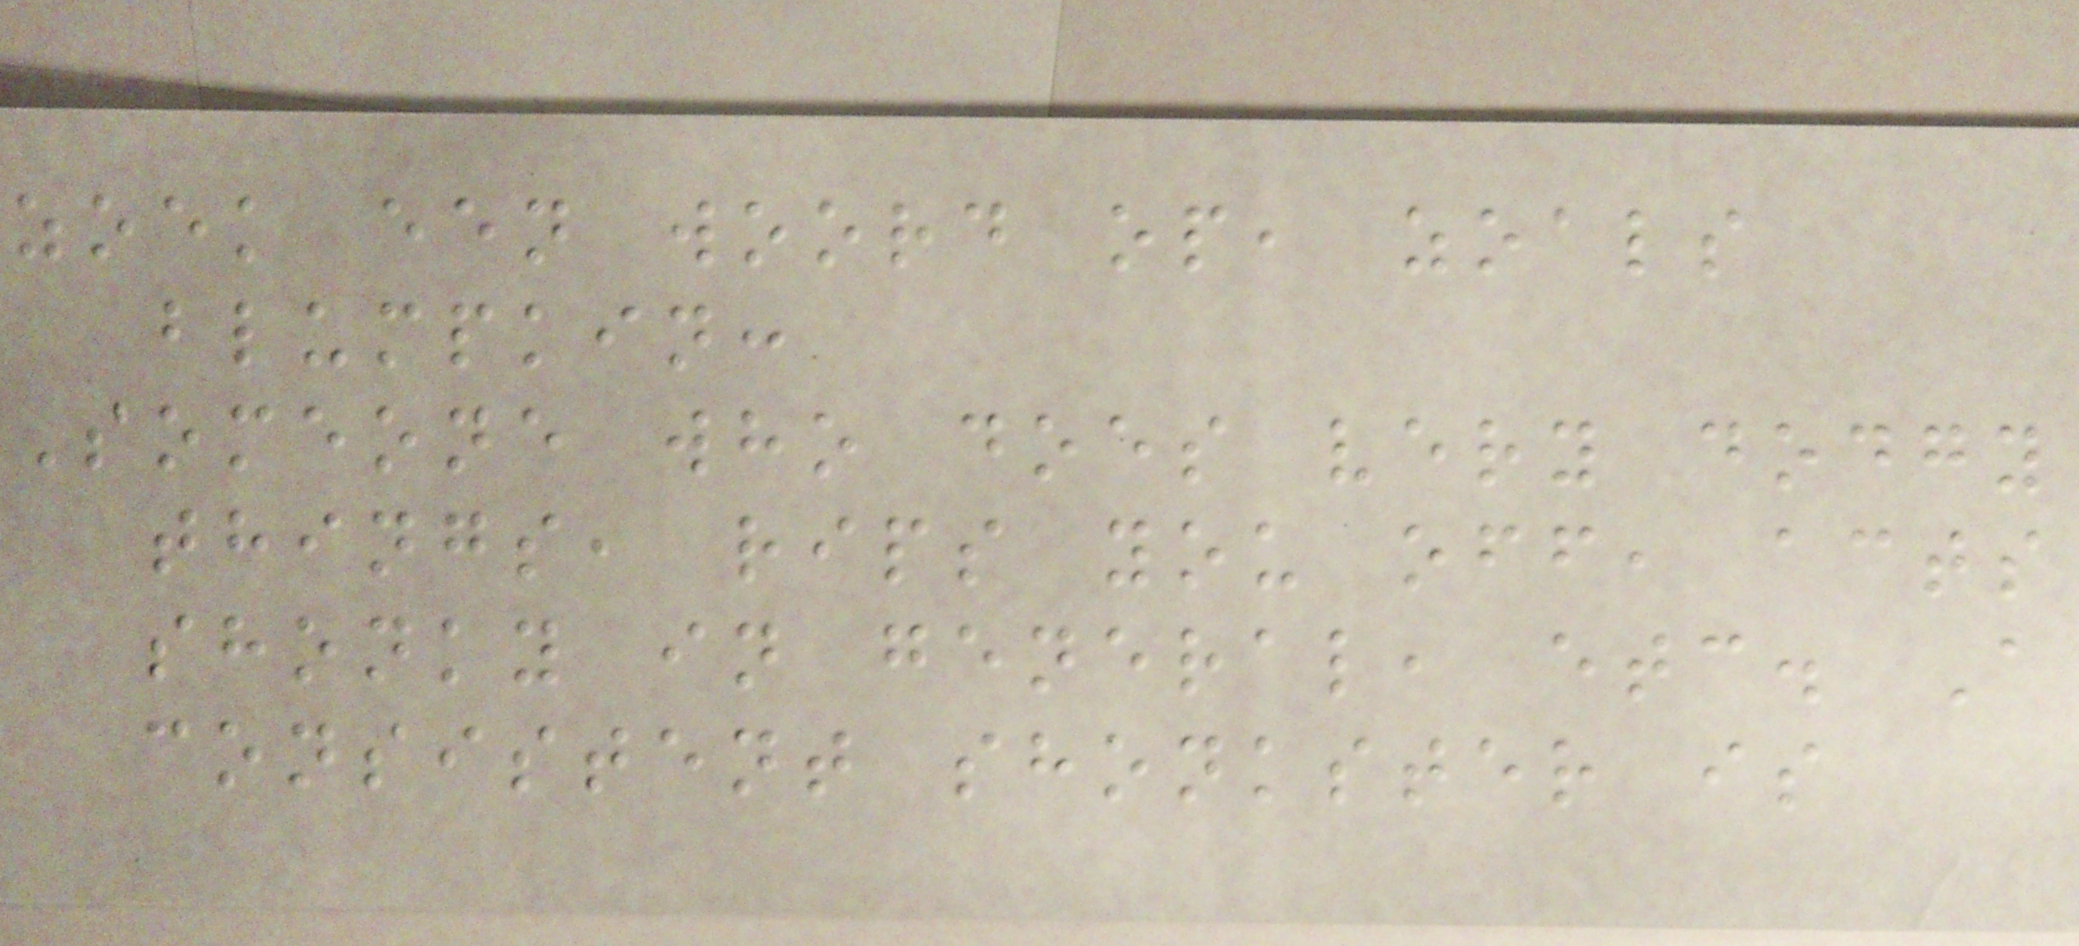zoek een woord op, zoals
blumpkin:
Someone who does very dodgy
things, rips you off, acts
shonky in general, etc. A
consistent shonkster is
